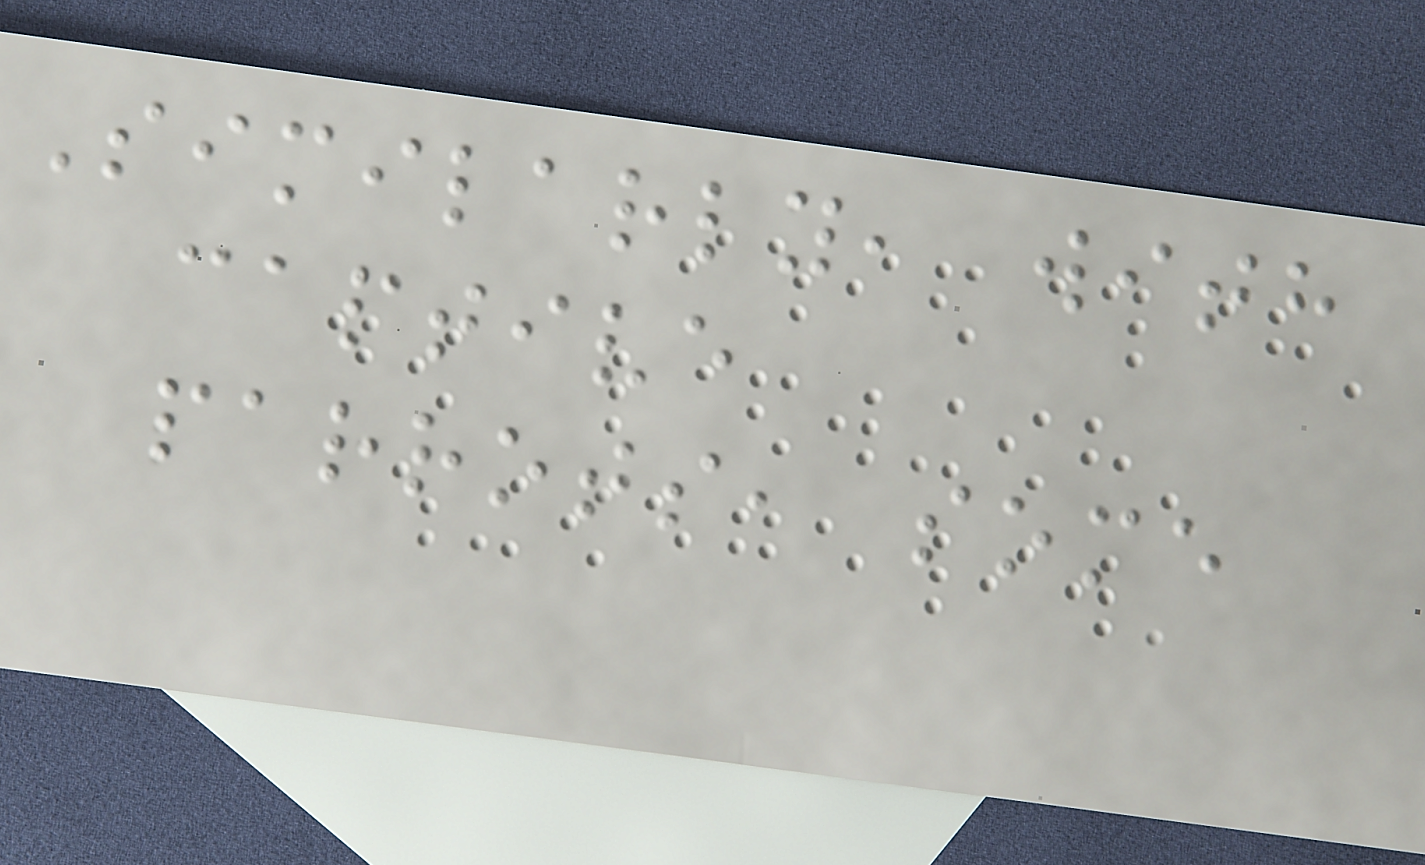Similarly, with
captive
parrots, some
